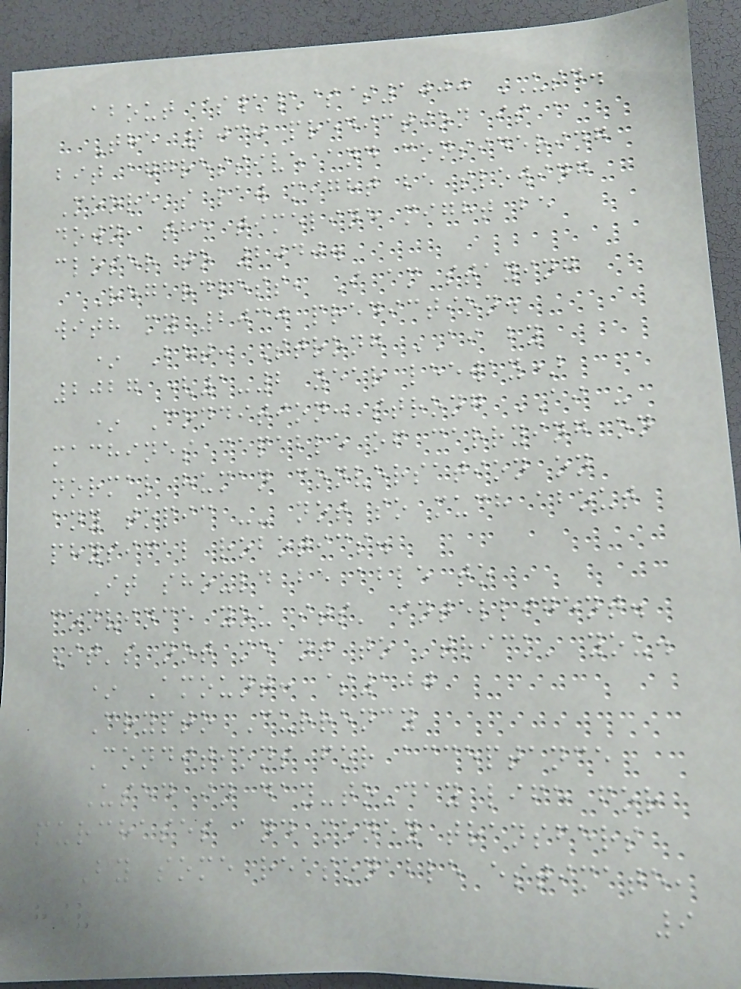about $\\$$1000 USD.
The 2030 prediction is a
bit aggressive and considering
Moore's law might be slowing
down, the timeline might be
closer to 2040.
Regardless, I am staying
with my 2030 prediction.
* Bet: Strong AI by
2027 (1-2 year leeway)
* Condition: strong AI -
machines capable of carrying on
normal human conversation on
any topic -- not so much about
physical robotics.
It should be able to
convince you its' intelligent.
It's not meant to 'trick' you.
* Amount: $100
Crypto Currency
Conditions for acceptance
Used in day-to-day life for
purchases and money transfers
By some reasonable estimate,
9
